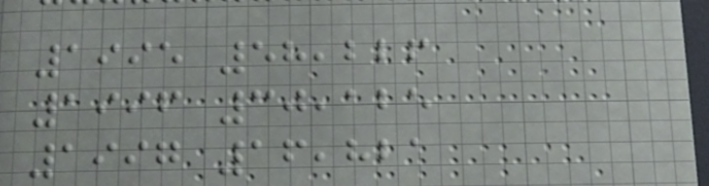1995 58,226
1996 30,125
1997 16,821
